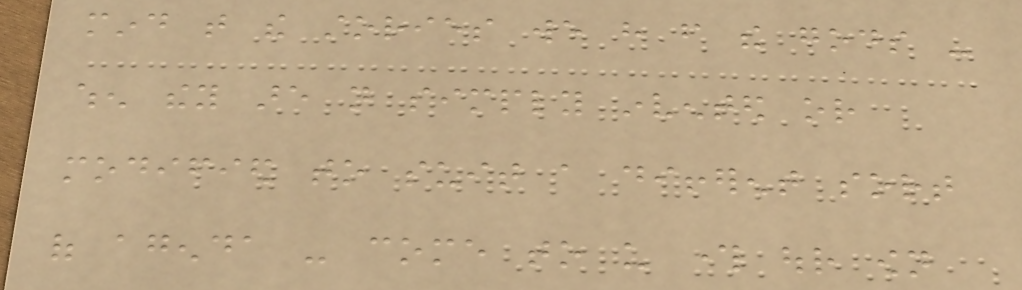mind that the stories we have from the gods -
when they are not simply invented or
modified to suit a different sort
of agenda - come to us through our own
